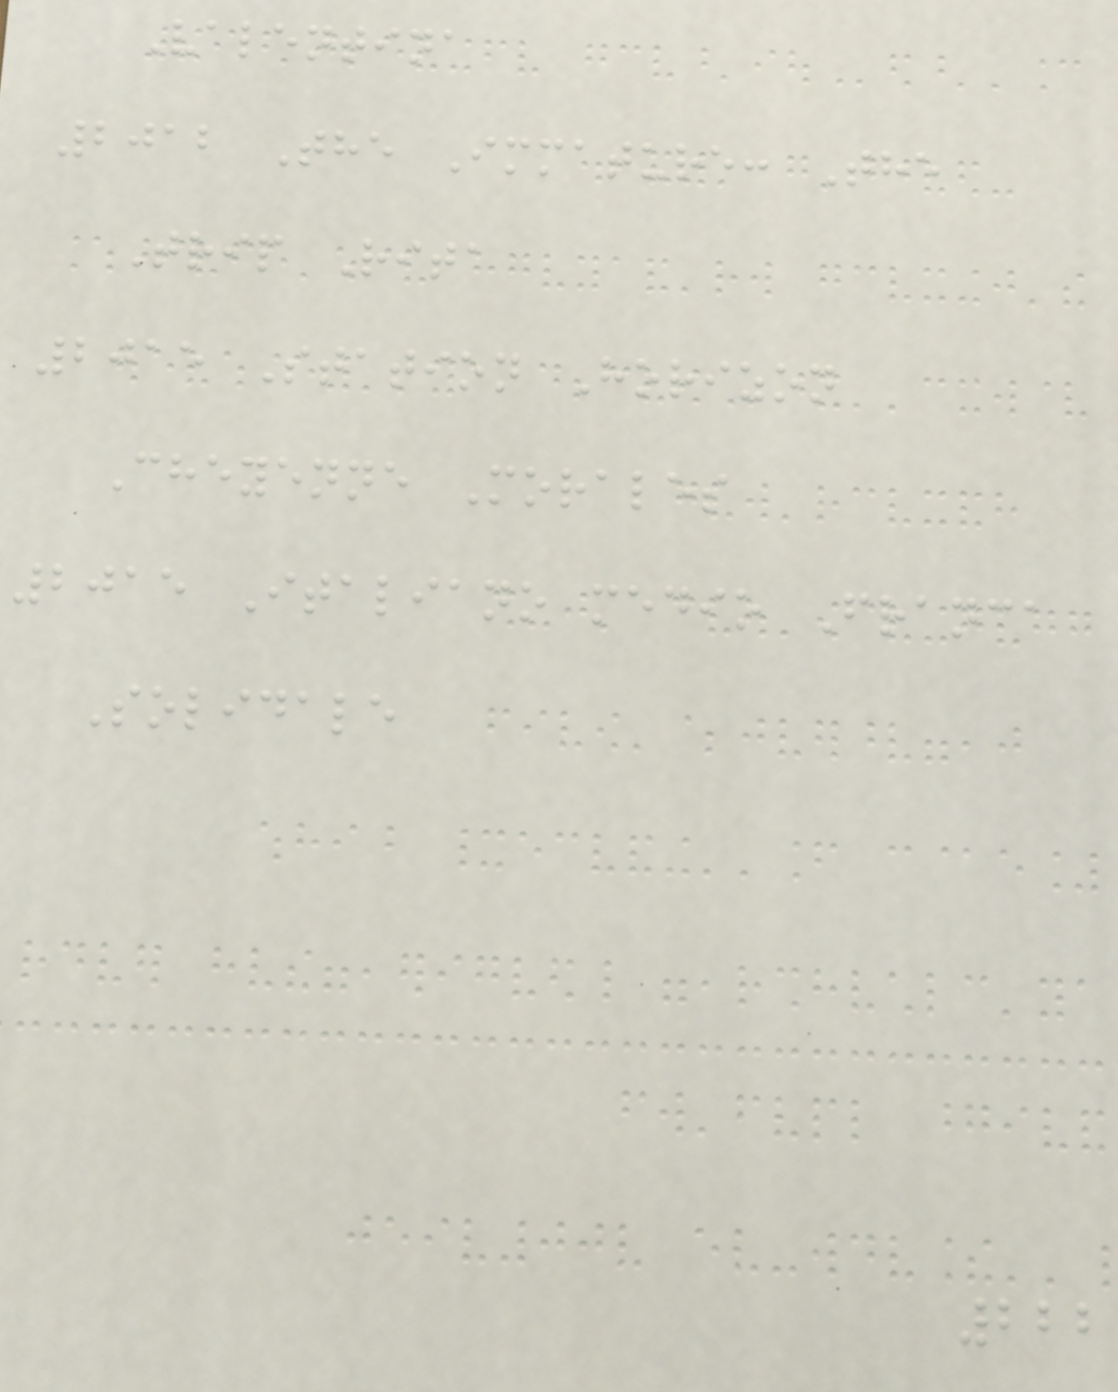Valentina
2012 The Immature: The
Trip Rita
2015 Station Horizon
Cheyenne Morales
2015 Italiano medio Franca
Solidale
222
